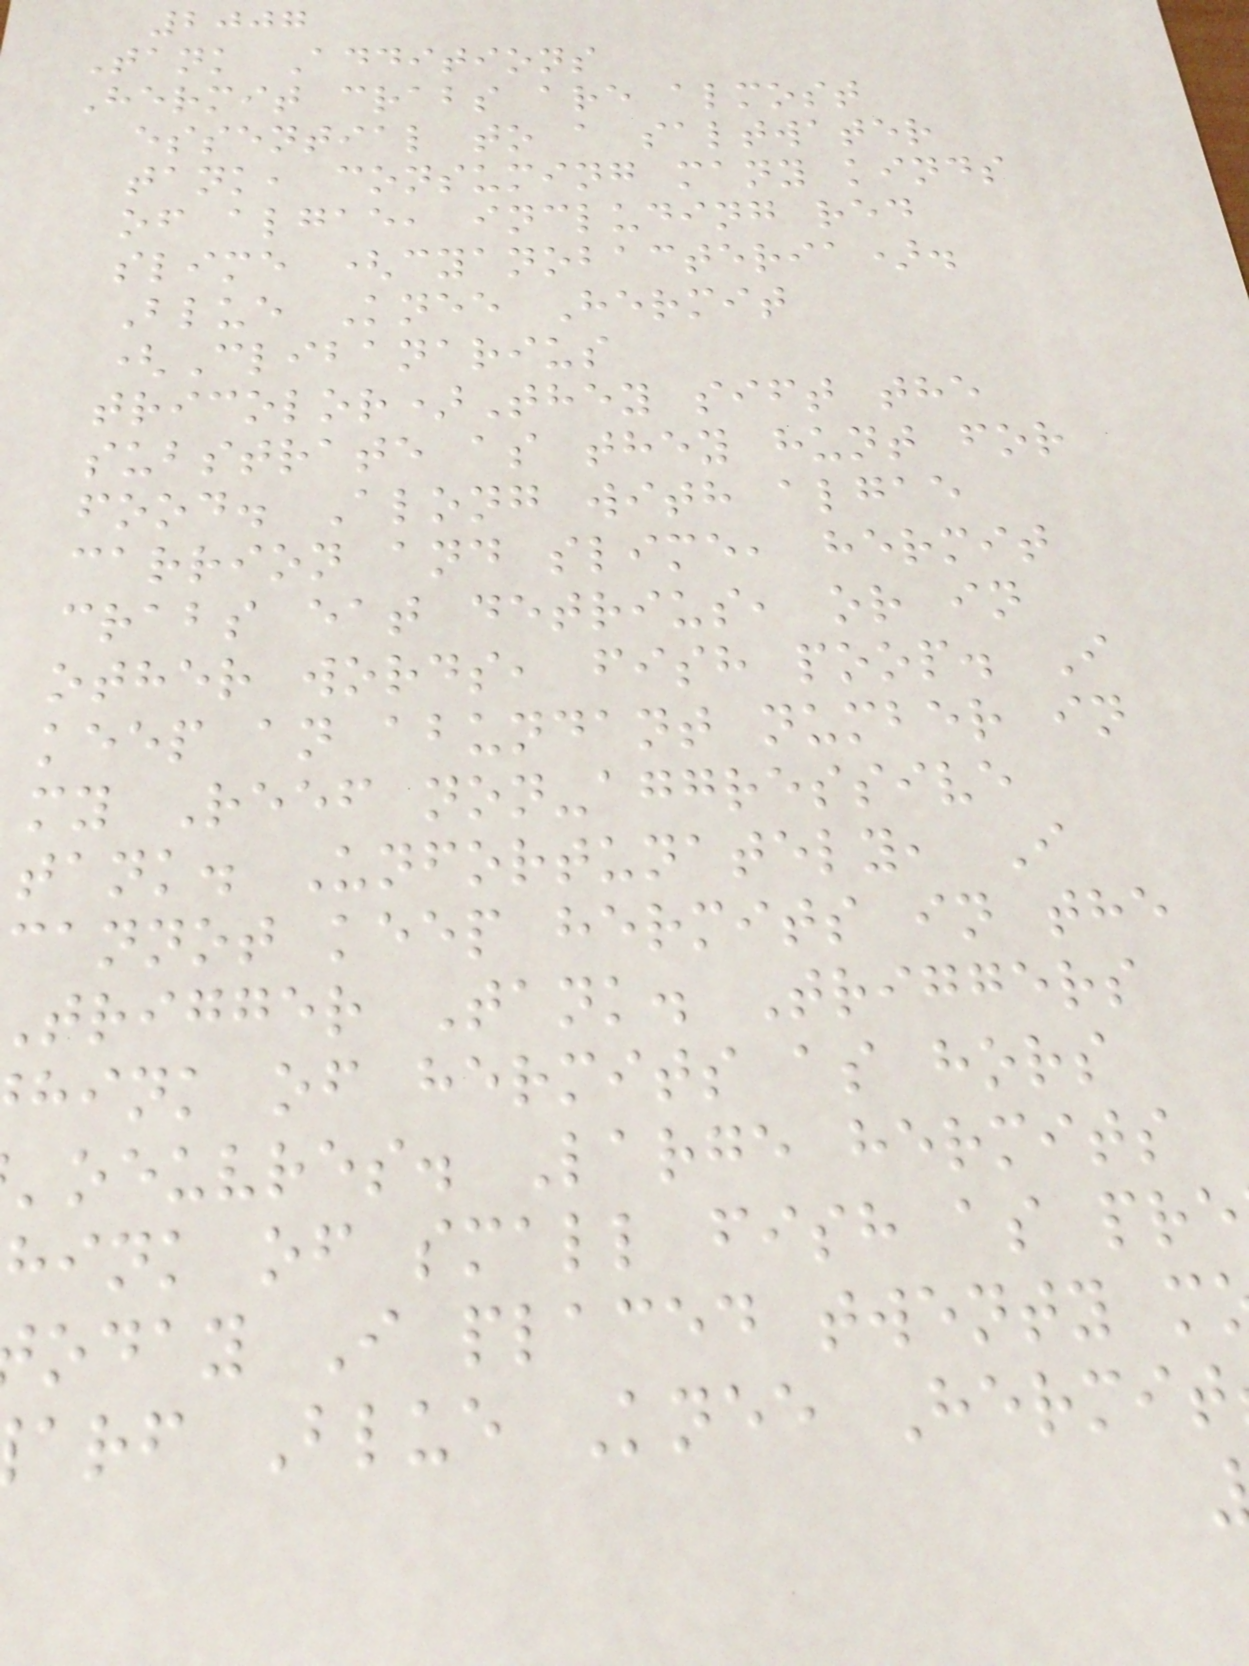2007
Tank Additions
Hermit crabs are almost
essential to a saltwater
tank, consuming many kinds
of algae, including red
slime (cyanobacteria).
Blue Knee Hermit
(Clibanarius
tricolor)They sift the
substrate as they hunt for
food. Along with algae
carrion and slime, hermit
crabs eat detrius, or in
other words, fish poop. I
keep an abundant number in
my Reef non-aggressive
tank. Unfortunately, I
cannot keep hermits in the
trigger Tank. Triggers
hink of hermits as hors
'oeuvres. Large hermits
hink of small fish as pre
oday I placed twenty m
arf Blue Knee Hermit
